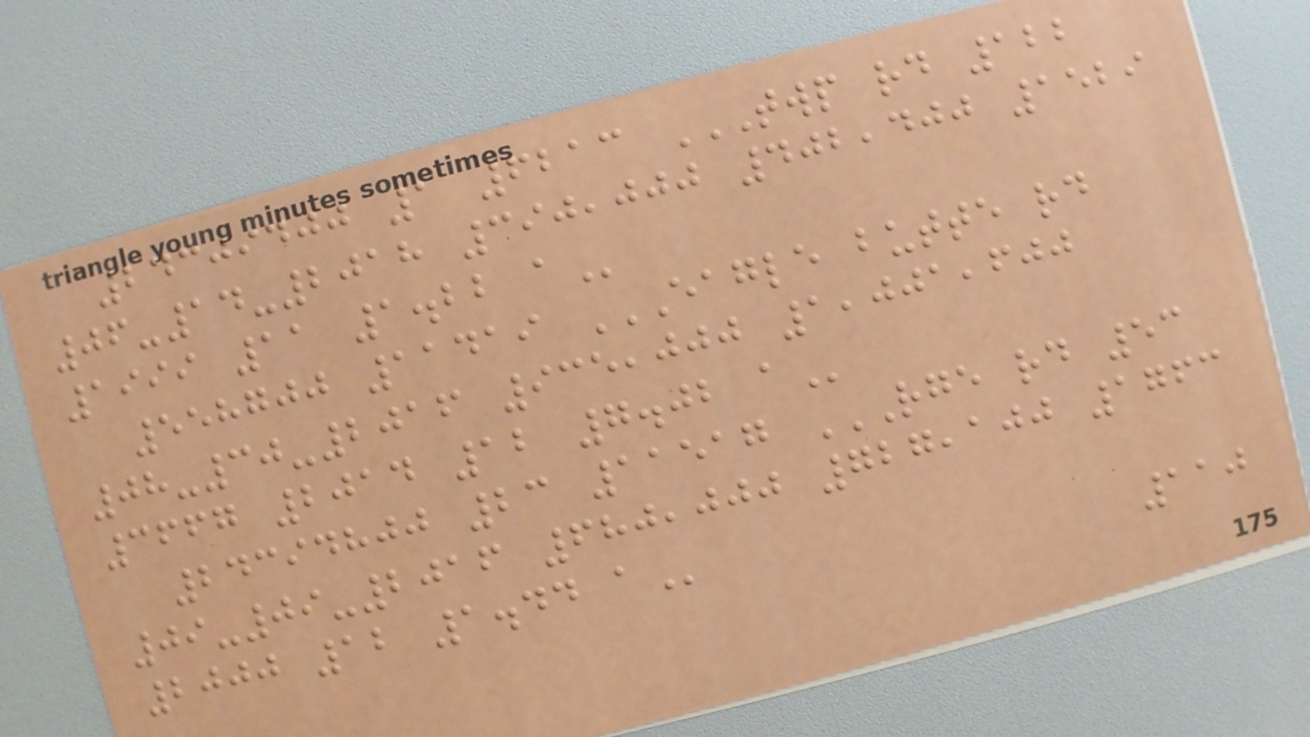24309400 1 6213 TWP RD 122
06-14-2018 390,000 402,400 1529
1999 11 1.22 A
558700 11419 EAGLE BUTTE RD
08-30-2016 935,000 1,001,600
3667 2014 12 7.02 A
24394800 23 11517 RGE RD 53
09-09-2016 680,000 727,100 1763
2000 12 1.44 A
110
